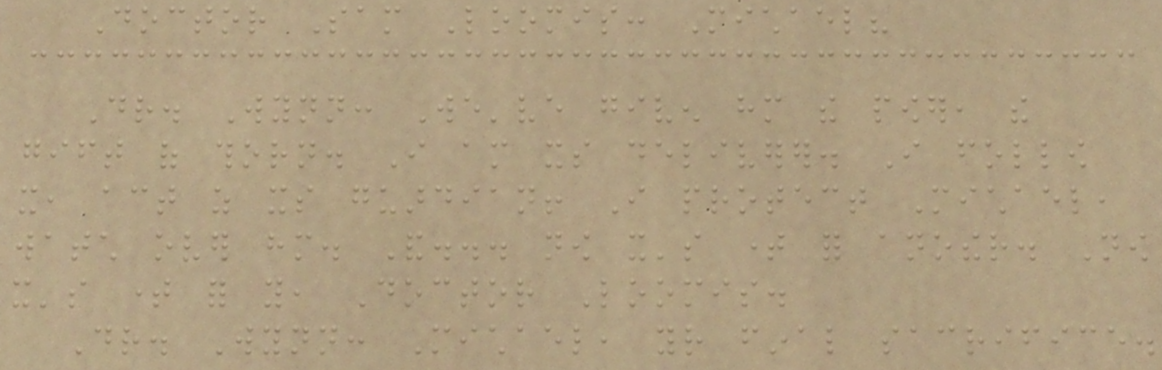Doctor Sam Loomis: Michael?
Dr. Wynn: We've given him the power, the
gift of thorn. I am its deliverer. I follow
it, act as its guardian! I protect Michael,
watch over him. And... now it's time for another. Now
it's time for you, Doctor Loomis.
Dr. Wynn: Michael, your final sacrifice.
